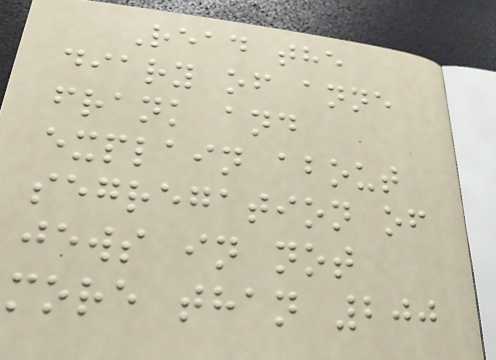Read the
diary of anne
frank and
explain about
segregation of
jews in not
more than 200
